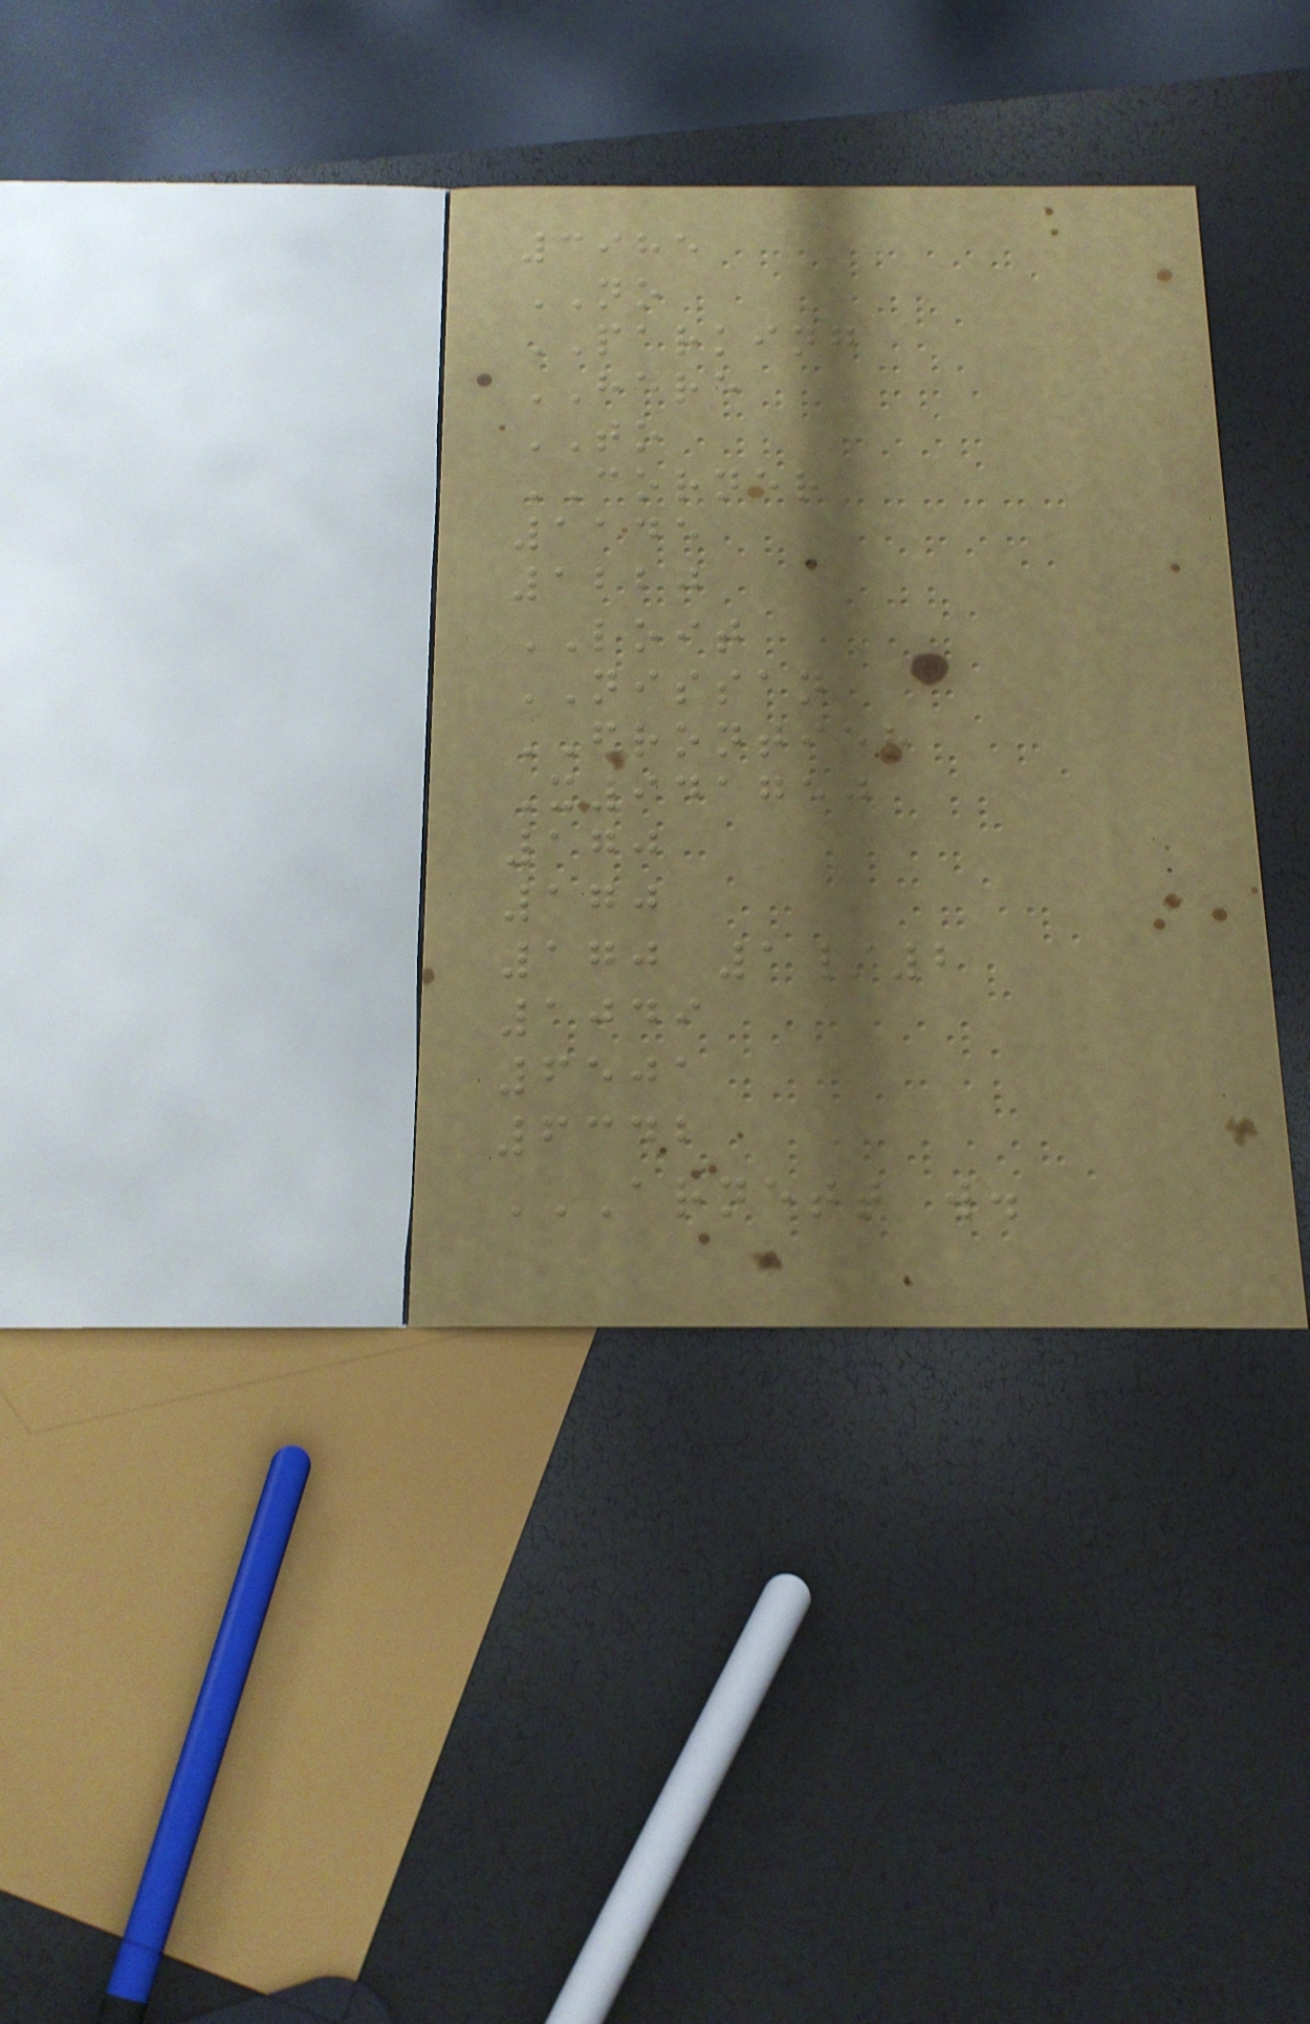3985
NO
PARKING
HERE
TO
CORNER
1145
1220
LOIT
NISSAN
FRONTIER
X941750
170
170
170 1/2
1049
6501
6342
ARNETT W.
